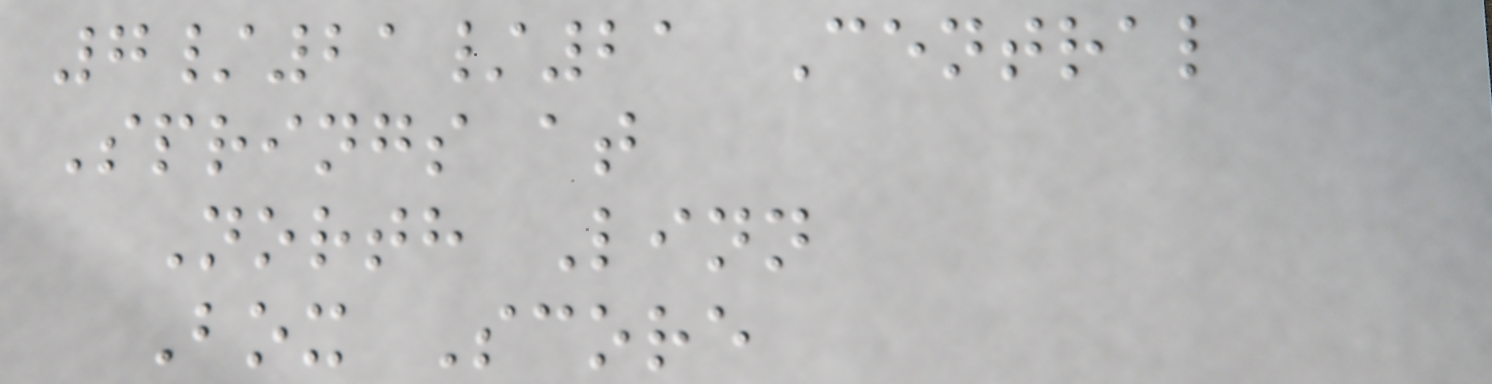7/21/21 Central
Springs at
North Linn
Box Score
